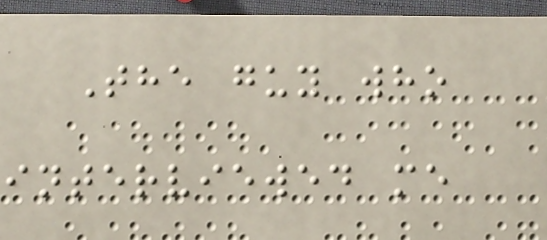The guy who
interviewed me
